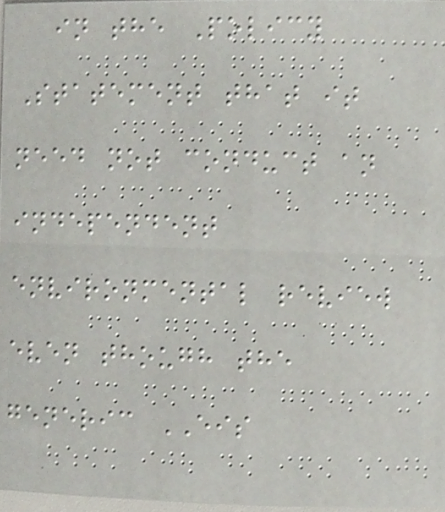in the Policy
Statement that it
need not conduct an
independent
environmental review
even though the
generic EIS
